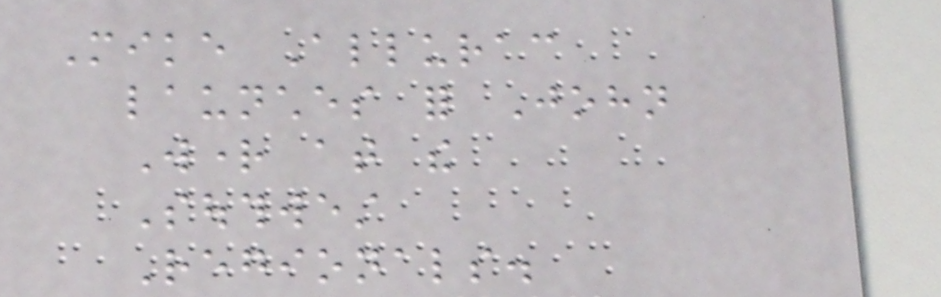Mike Allurac
launches for John
Wright at the
Southwest
Regionals.
